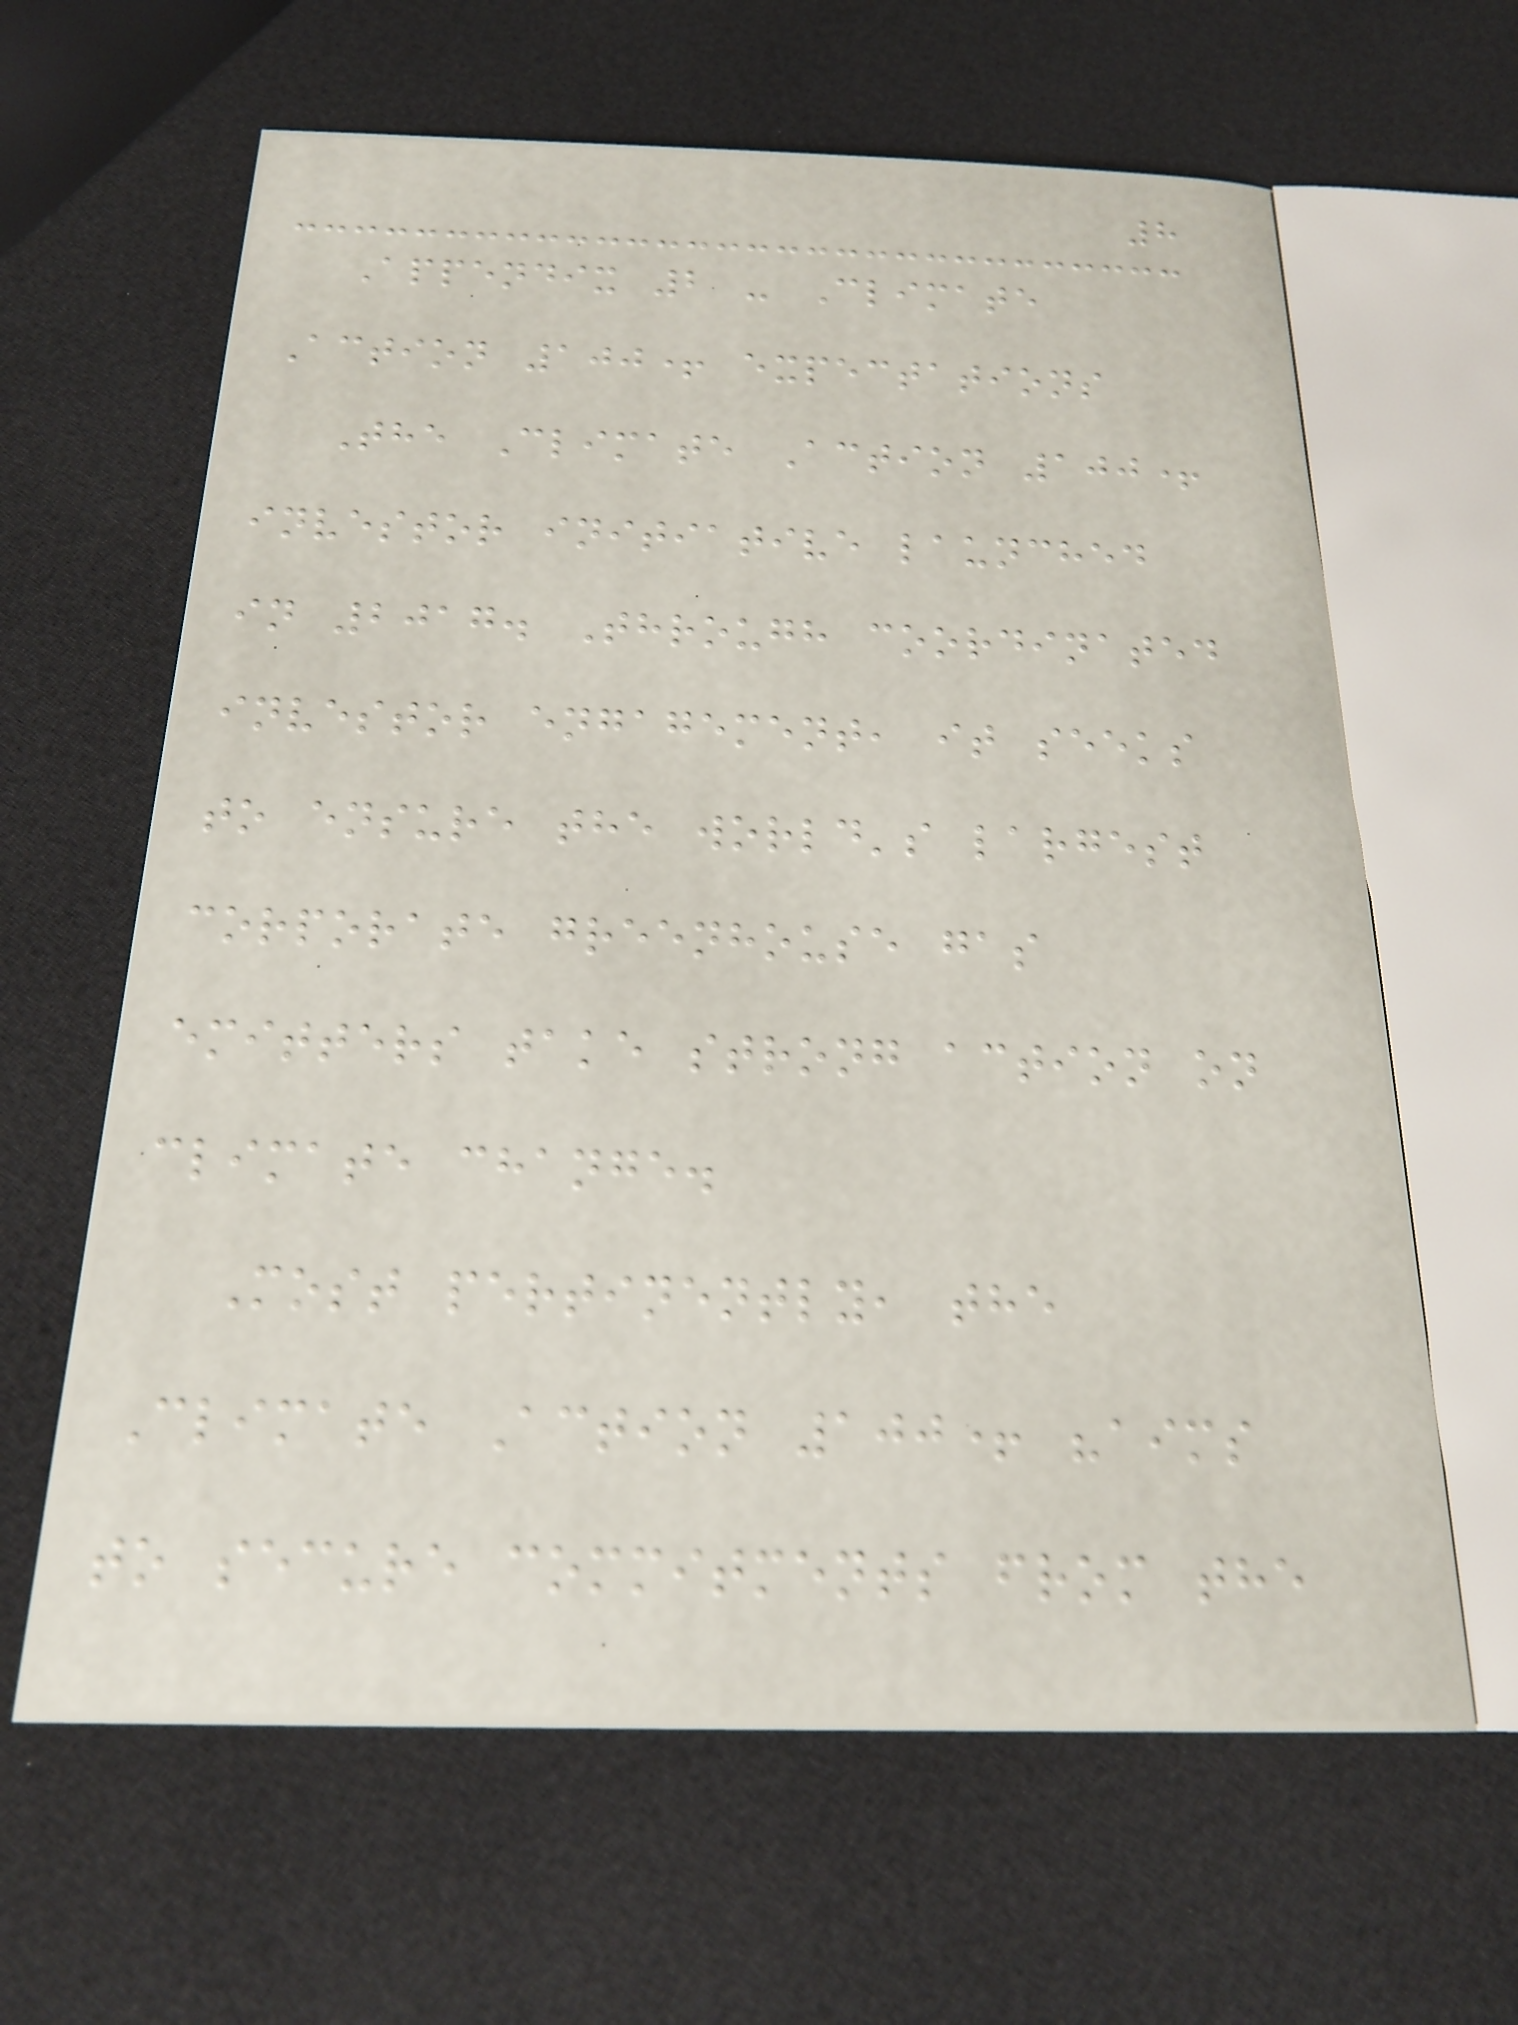8
Appendix 2 - Climate
Action 100+ expectations
The Climate Action 100+
investor initiative launched
in 2017. Through coordinated
investor engagement, it seeks
to ensure the world's largest
corporate greenhouse gas
emitters take strong action on
climate change.
Most pertinently, the
Climate Action 100+ "aims
to secure commitments from the
